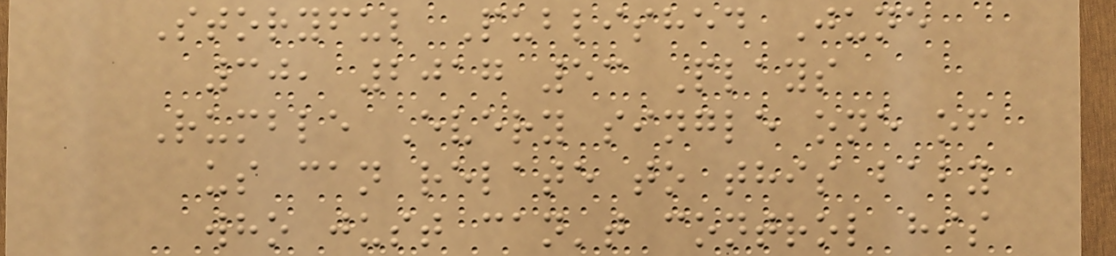Storyful Published June
30, 2017 53 Plays
Rumble Every single one of
us can relate to this baby
who just can't control his
